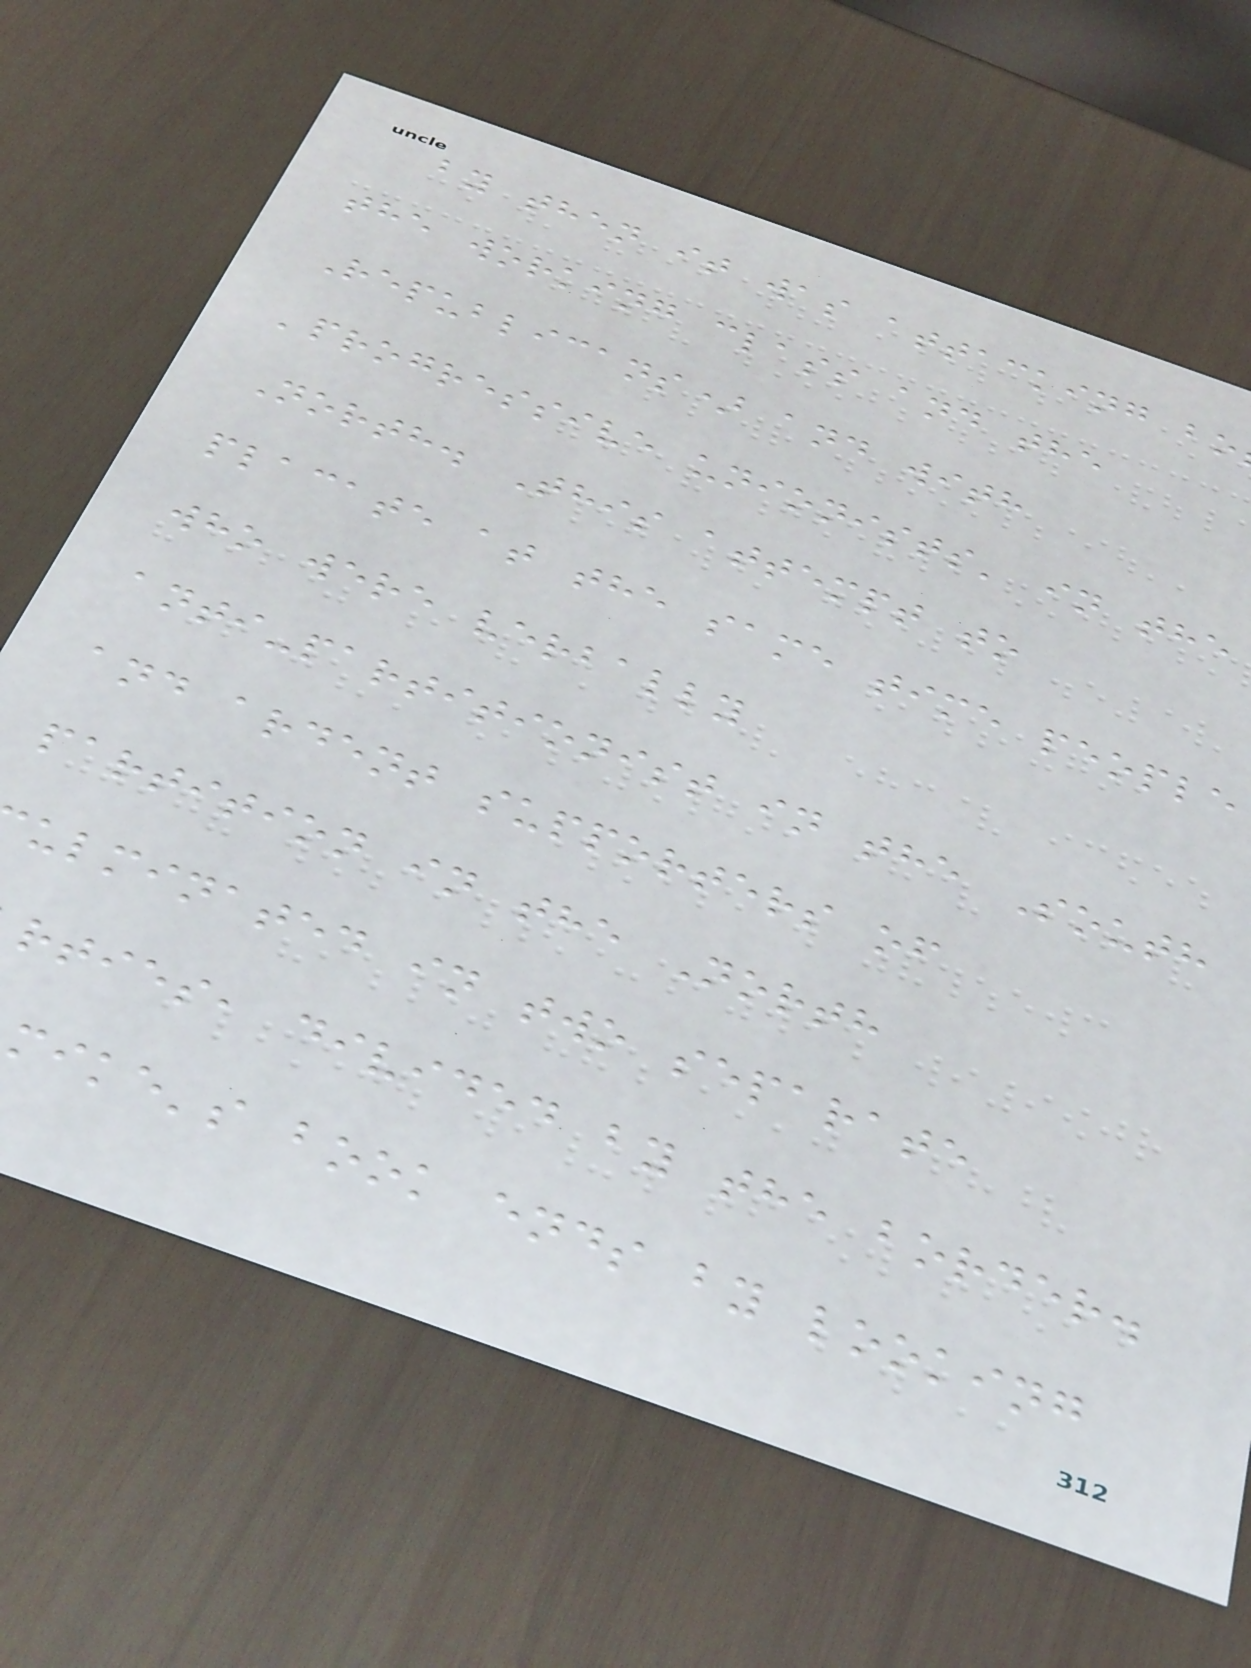by then it was attacking bo
the working class and the
Republicans) and with
'progressive unionists' in the
North. This attempt to
placate at the same time people
who were verbally
anti-partitionist in the South
and ardent supporters of
partition in the North
ulminated in two separate
rties, divided by the border.
mike's book ends by looking
